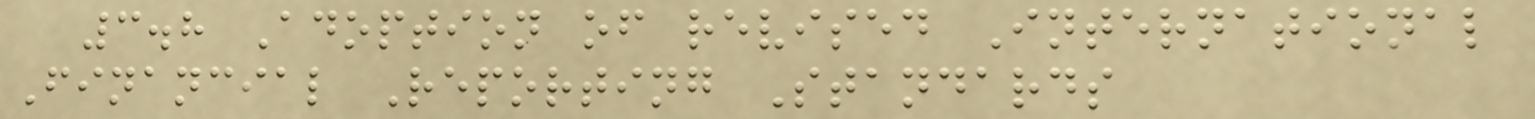3.8 Adoption of revised International
Financial Reporting Standards
